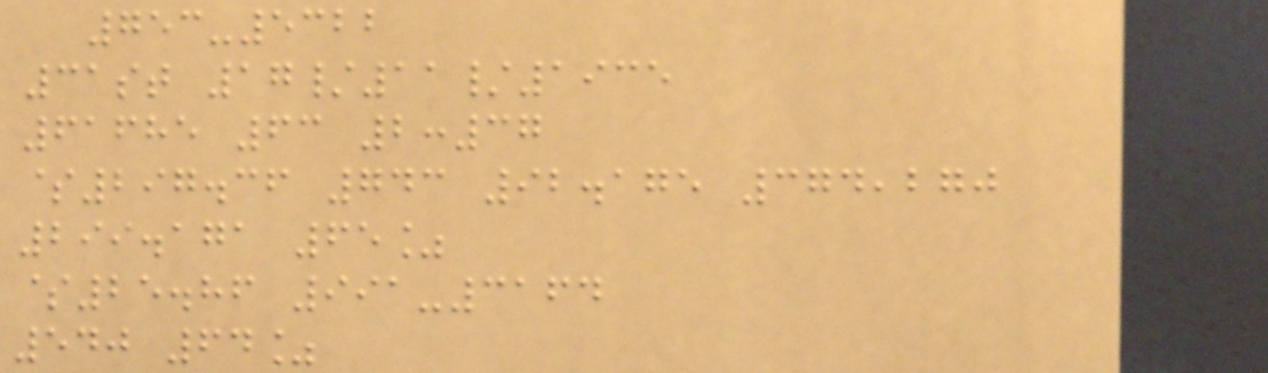753-5322
31st 17/11/1935
61685 63 2:37
$297.36 743 92.175 374,270
299.171 65%
$25.86 991-3164
540 64%
